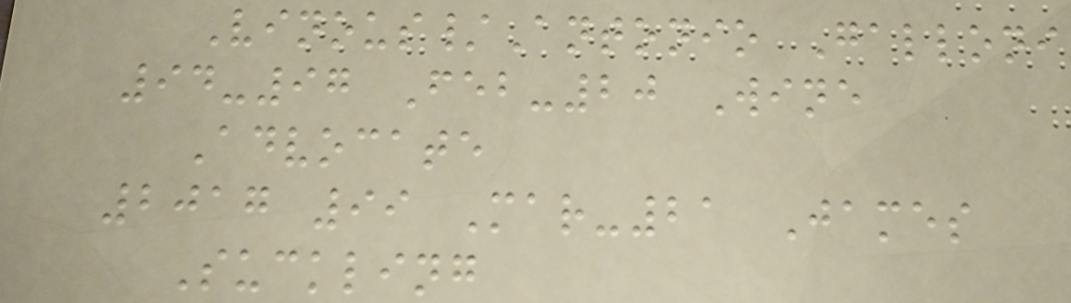Vinous/Antonio Galloni
94-97 Feb-20 Wine
Advocate
2017 99 Mar-21 James
Suckling
